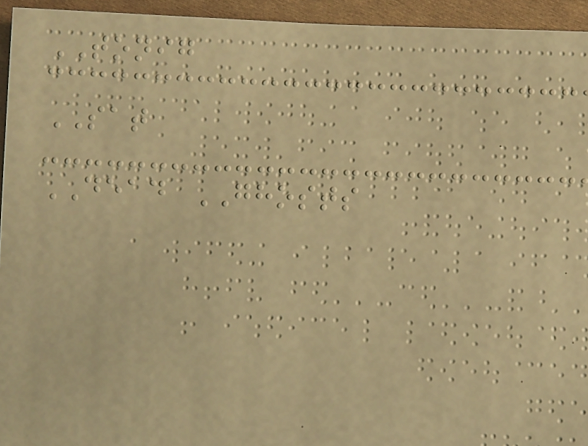TONIG
SAT
DEAD GHOSTS
